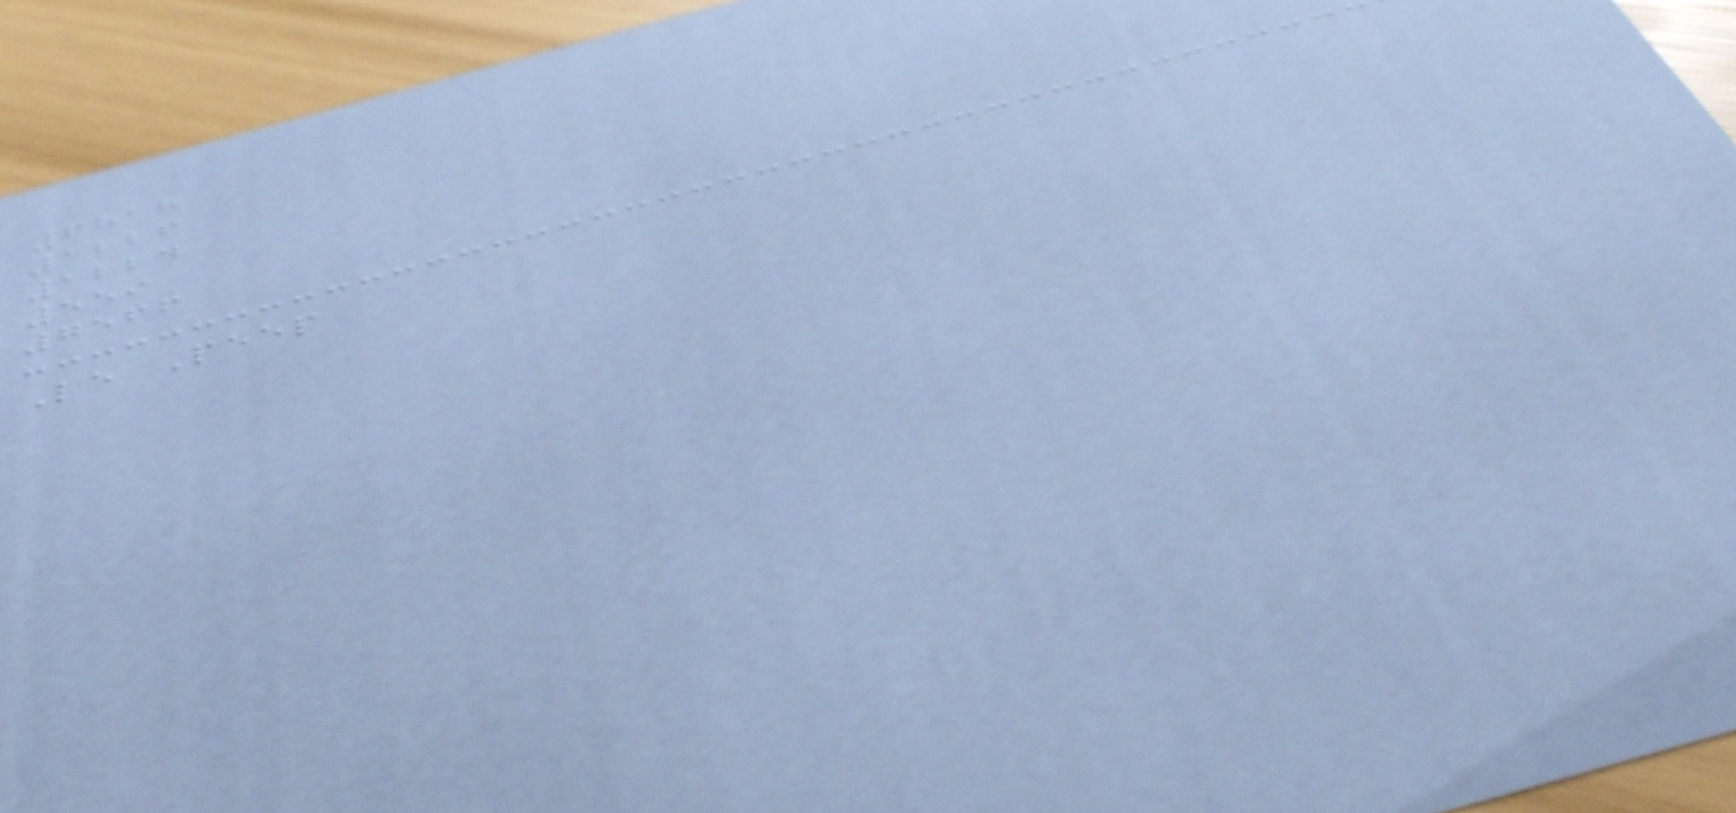6818
1226
1224
559
7566
Le Peep
